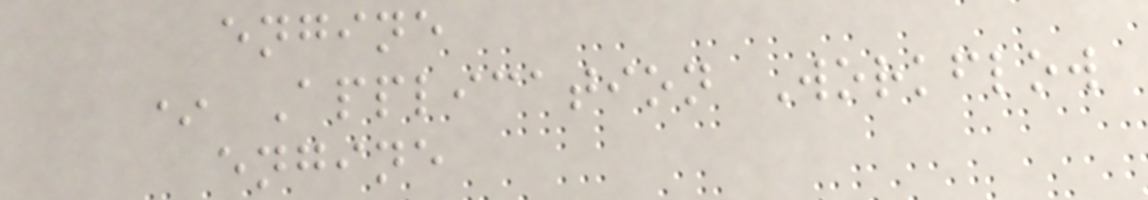engine
* Application Workflow
engine
